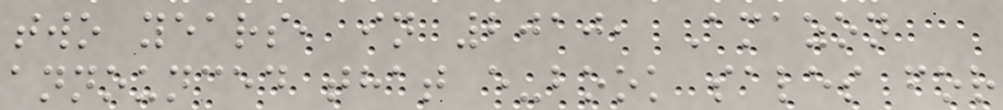two years, in 2010, Amazon
announced that e-book sales for
